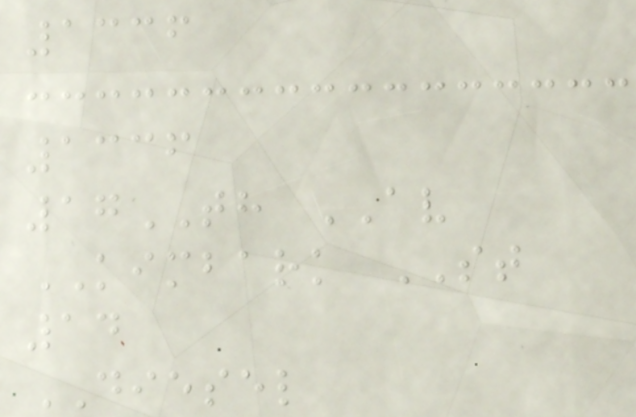1336
1336
17TH AV
KIMBARK ST
14
DIESEL
